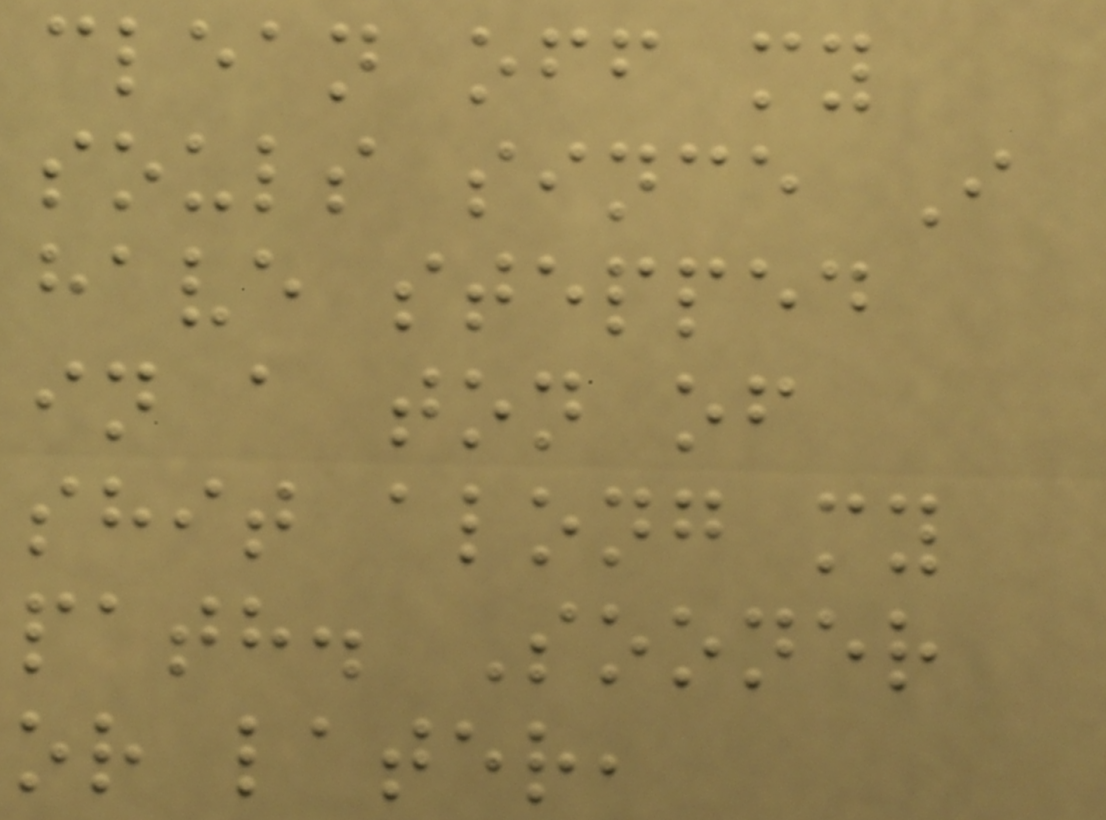clean off my
souls since I
have stepped
in a ton of
shit along my
path. Sooner
or later,
